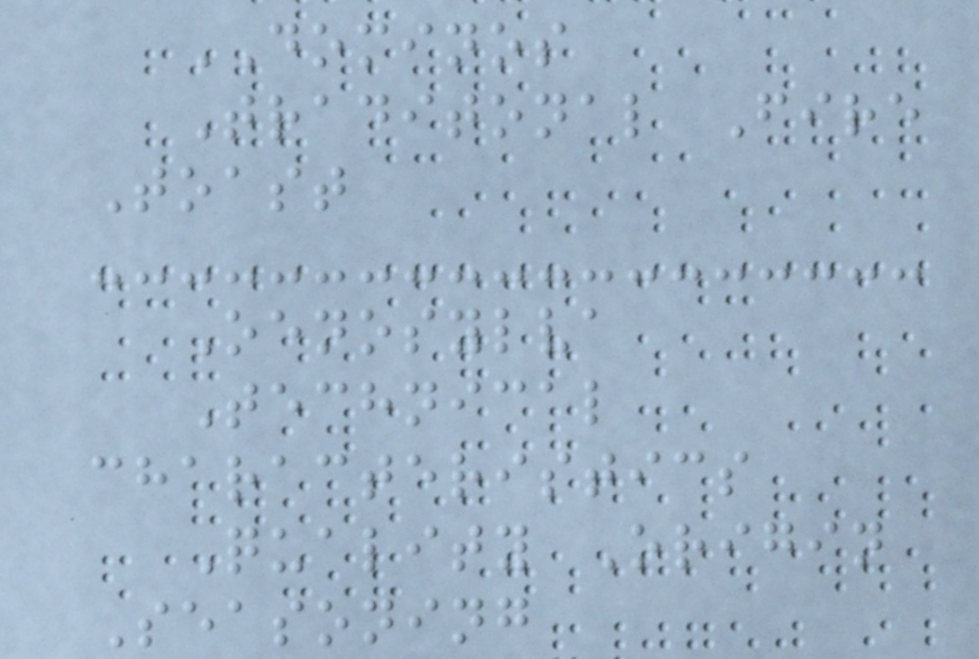DOMINOS
Traditonal Fire
Toast
Oenosylva
Technical
characteristics
Quality Origin
Seasoning
